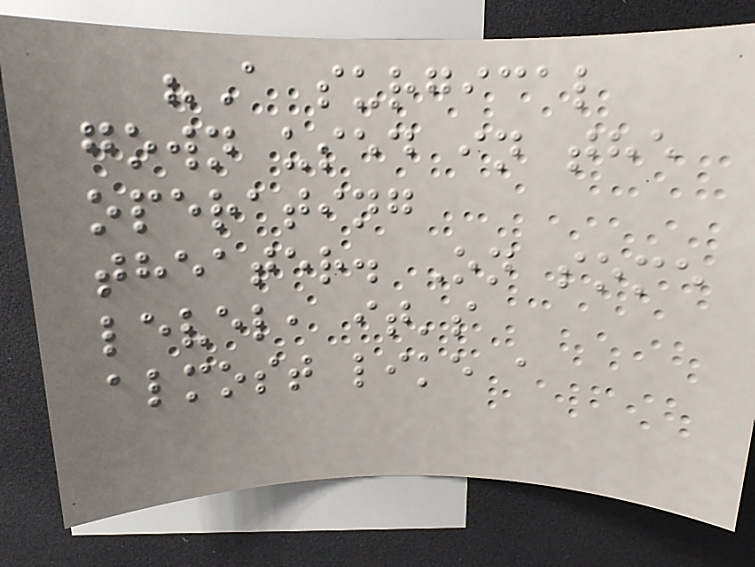"A surgical
gown used in the
operating
theater. On some
level, it's
almost like a
